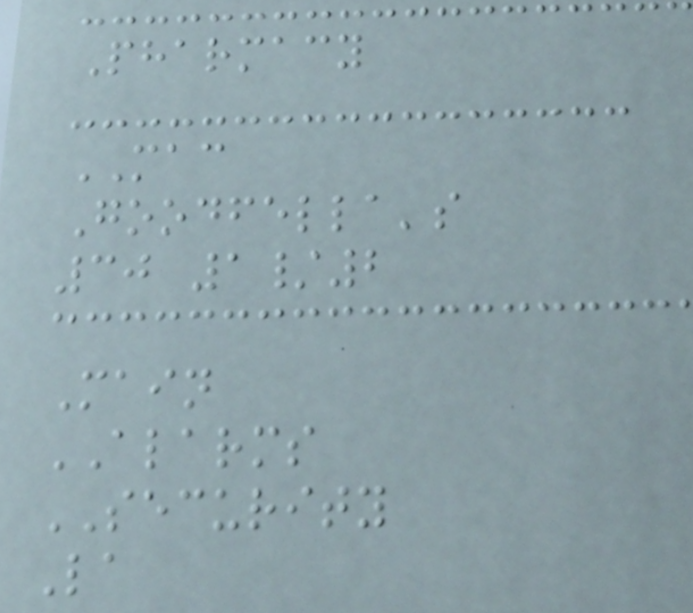Pharmacy
MAC
Goodfella's
30 1/2
Main
ALARMS
SECURITY
La
